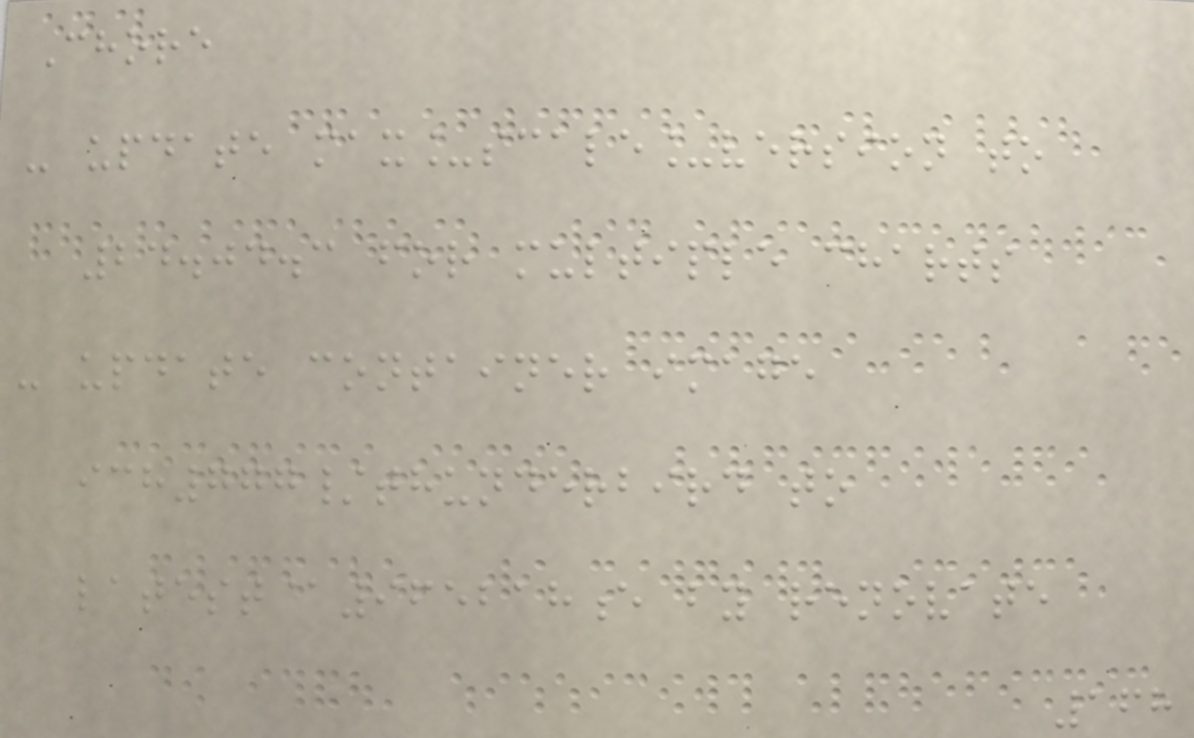Chore
- update max_scale_version to
24.04.3 for multiple charts
- update container image
ich777/thunderbird to
latest@965218e by renovate
168
